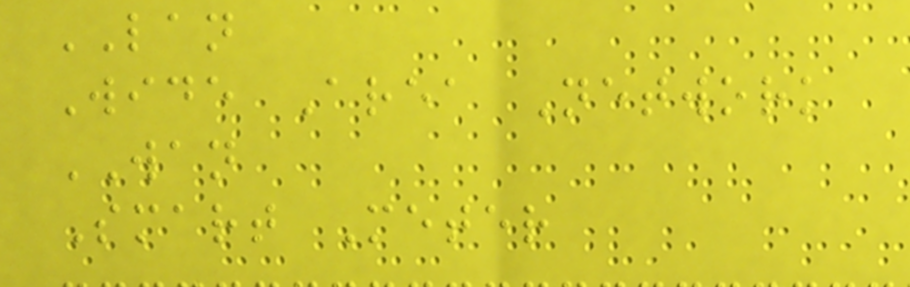LAN
Wide Area Network
WAN
Smart Meter
